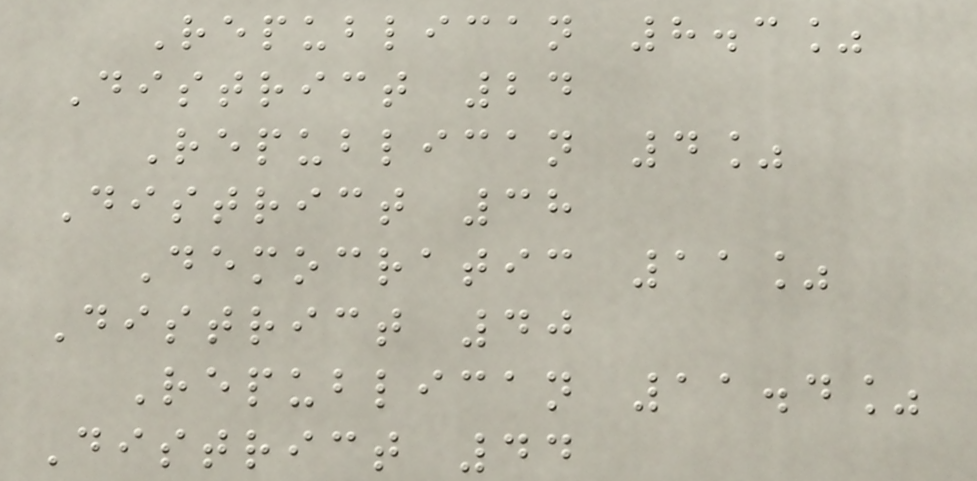Republican 8.3%
District 24
Republican 4%
District 38
Democratic 11%
District 40
Republican 11.4%
District 44
